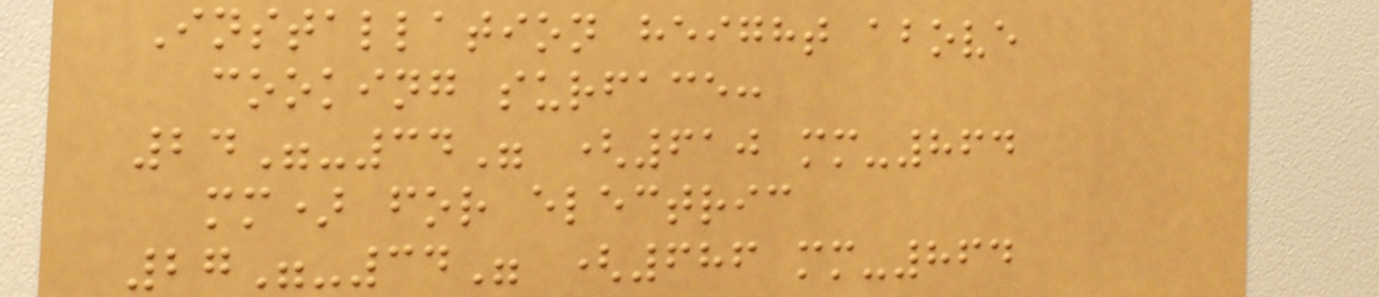Installation height above
cooking surface:
24"-34" (610 mm-864
mm) for electric
27"-34" (686 mm-864
